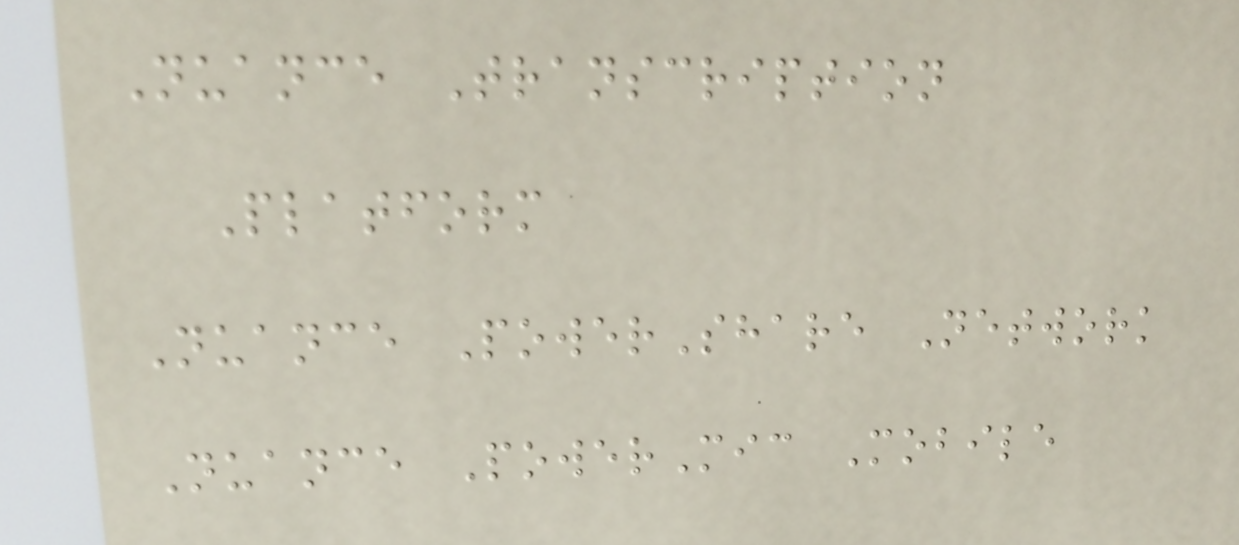Nuance Transcription
Platform
Nuance PowerShare Network
Nuance PowerMic Mobile
